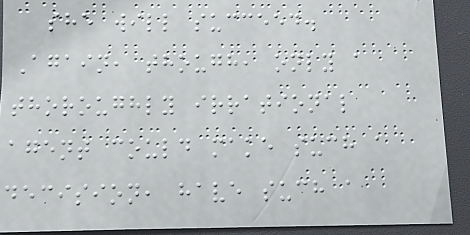she will succeed.
Again, though, only a
thoroughly irrational
agent could make such a
decision, have such a
